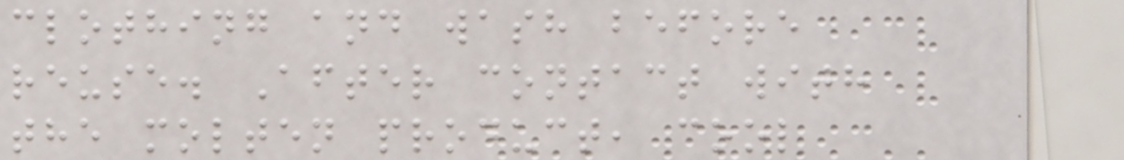clothing and wash before
reuse. After contact with
the molten product, cool
